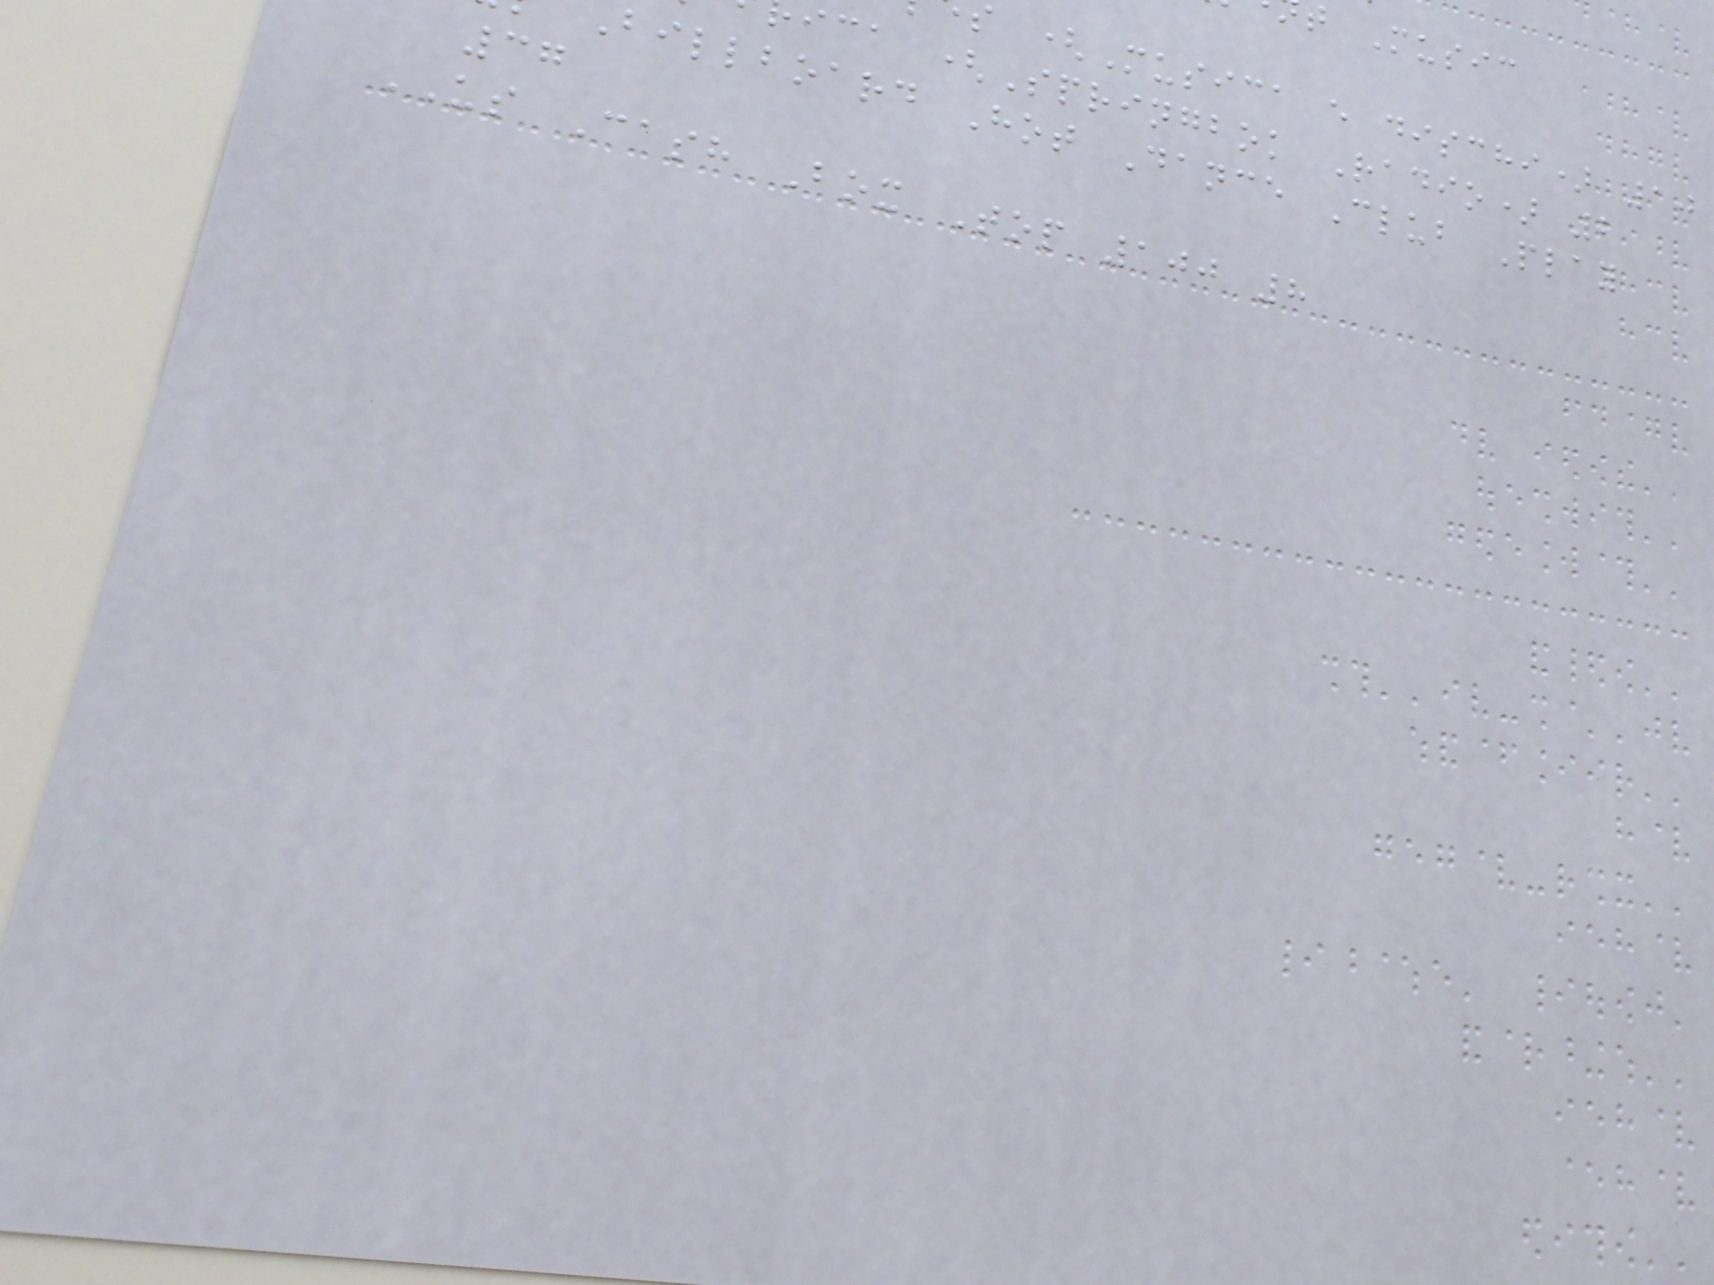s (Musica e dischi) 10
ica (Springbok Radio) 2
billboard Hot Dance Club Play
37
US Cash Box Top 100 8
